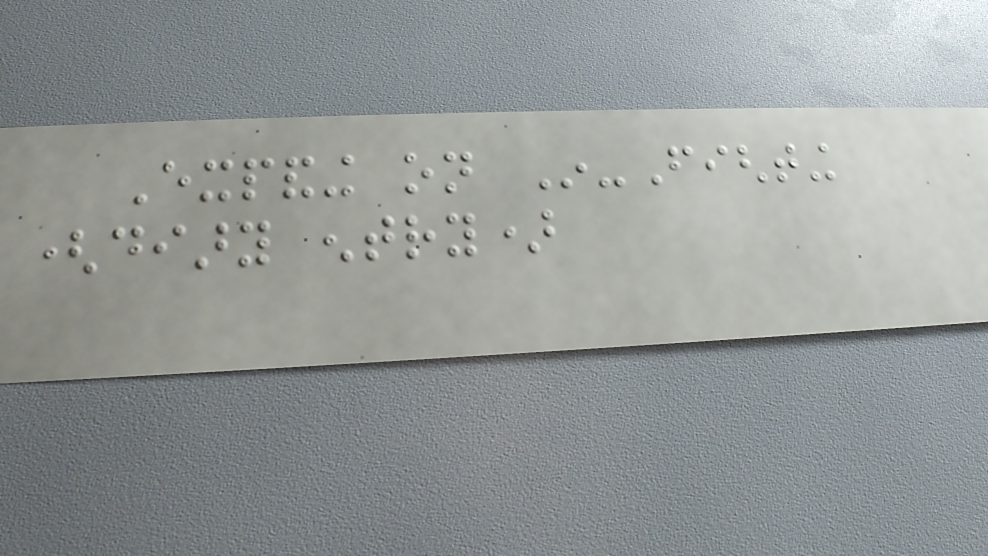Expanding on In-Fighting
(diary entry)
